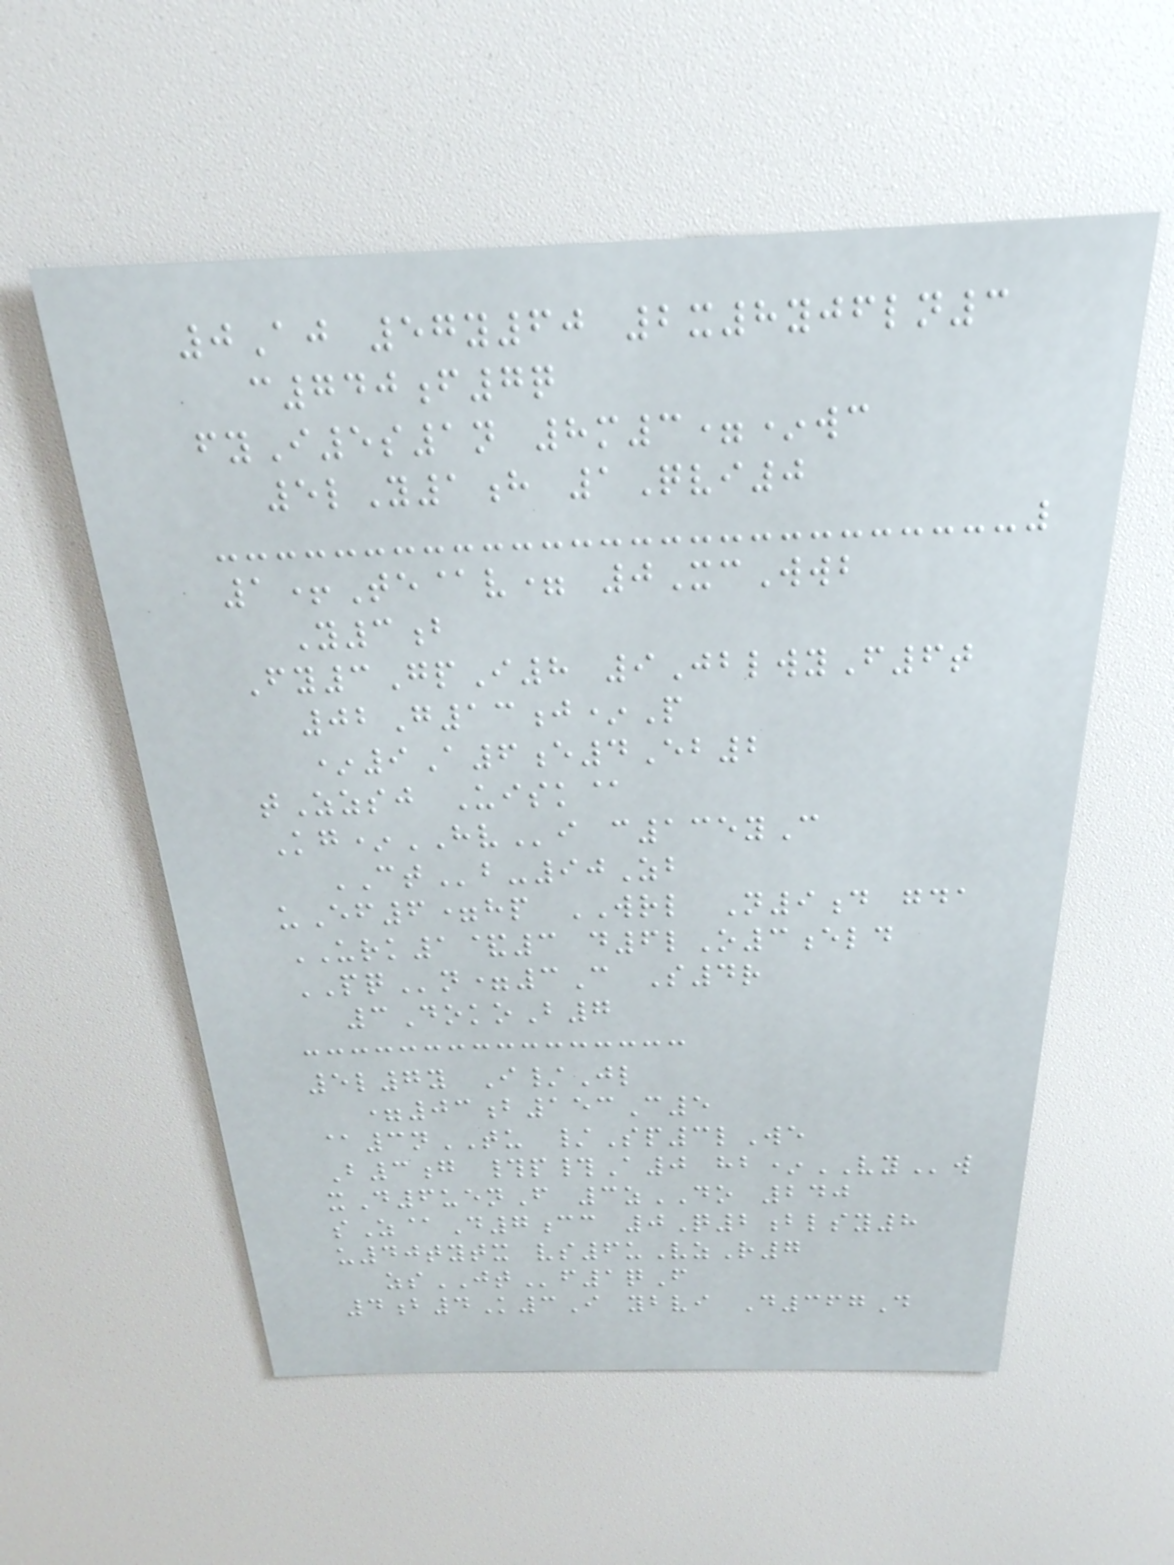0Aj 57y60 2x8yjfln3
c740f7q
fyI5s1n 8m3=*wc
5lY1h 1Qvi0
1+Te@v= 0XcWwb
Y3b
Fy3GpI8 9JblwyF6t
02G13j*P
*9A6e4Eb2
tZzsj Uisk@
Kg*HVi c135yC
CTb-90Zb
uEf6=hp WRL N9d gda
URK1&3 d6lO3eld
PQn=3C S4r
3DokoB7
5l7y I/Jl
=03b153C5
@3nTU /Sp3lWe
B3g #p#A0 hb*VYw
xD6uenF 3zDO 240
sZ@D7cc 0Q2blsy8
u40tytx vs6uVzR7
zsJTf1qF
4b4K3I ybvi D367D
